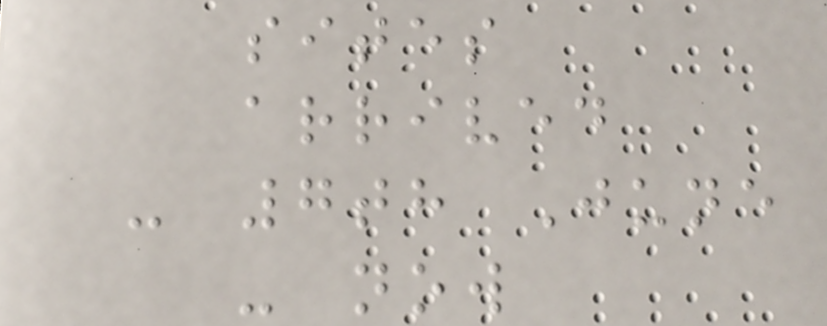sites
arrived
- 7th June
- now
